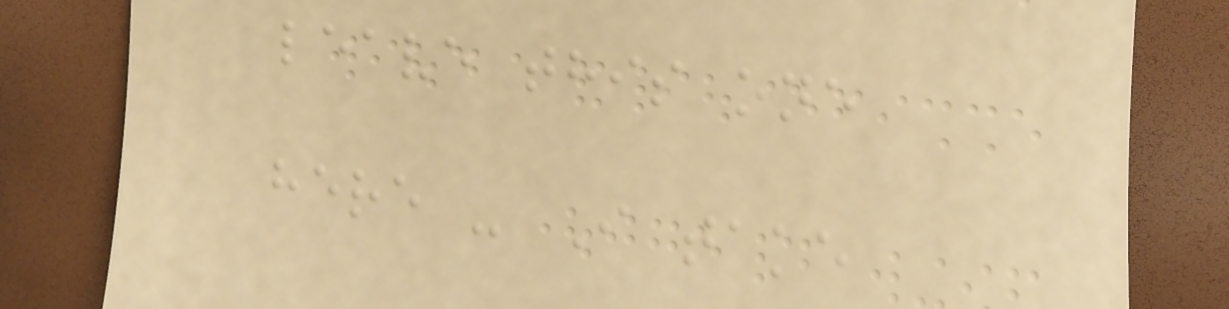leave this one
here - I take
